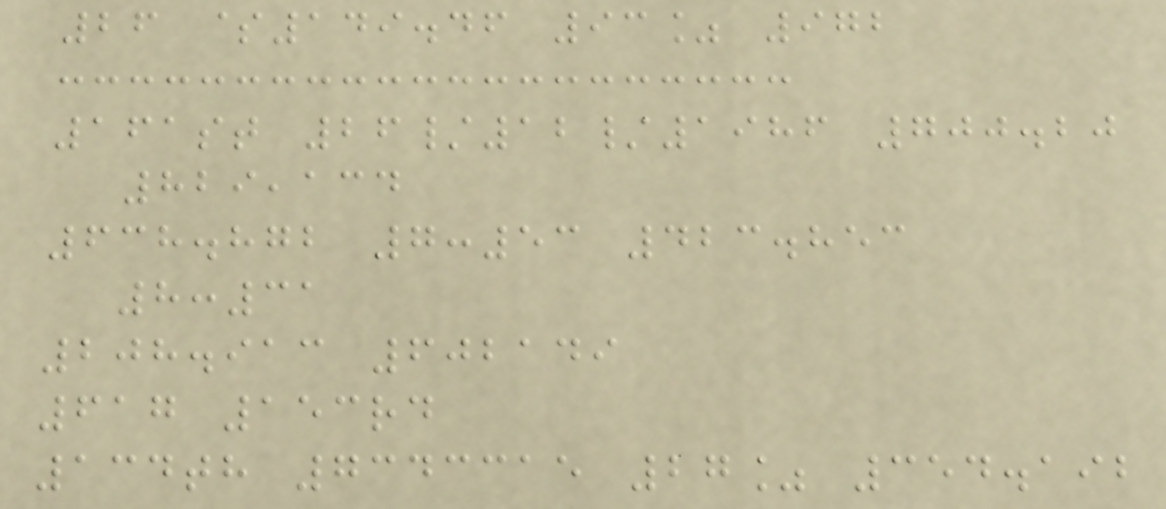26 $149.46 93% 972
161st 26/12/1986 700.20
829,134
638.872 7:53 423.853
8:31
208.913 602149
617 153rd
134th 7343315 27% 354.192
